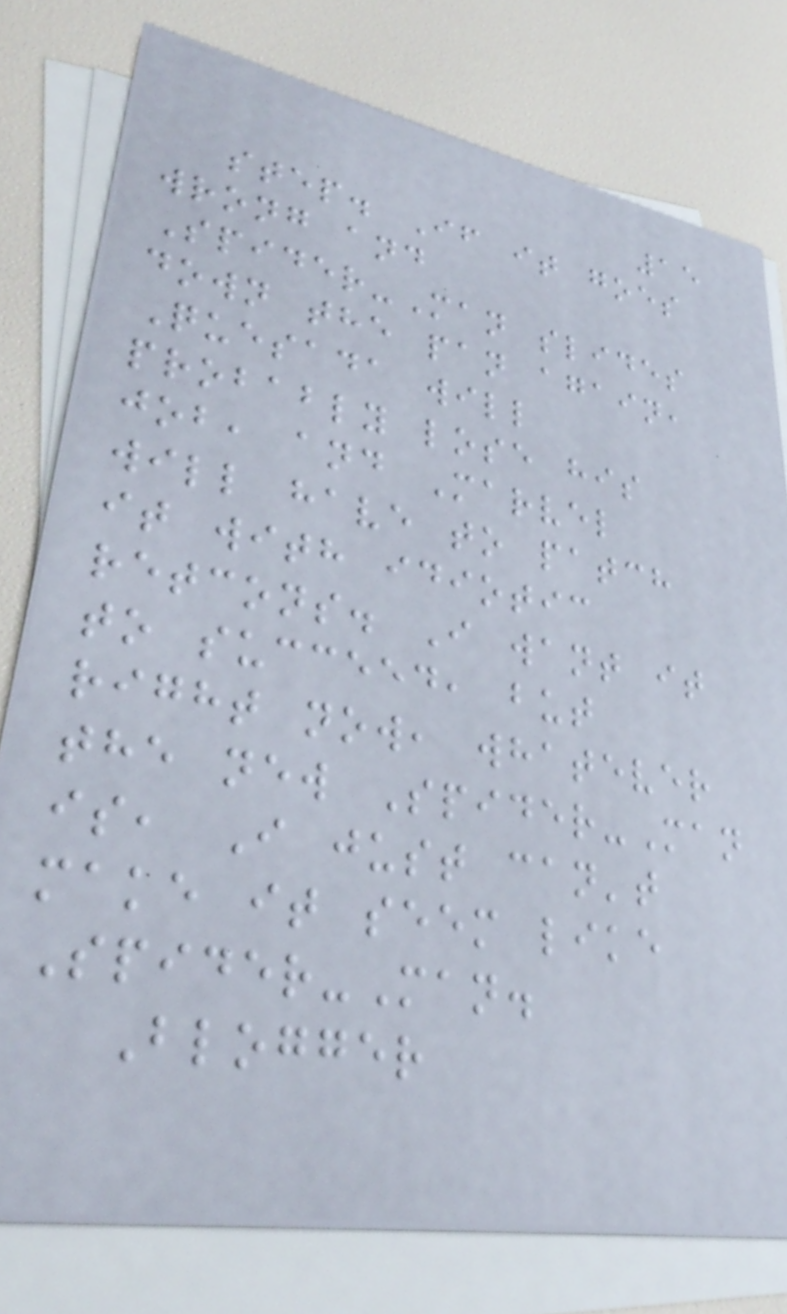15
step. If it goes
wrong and
Spider-Man slides
down the pan again,
Quesada will
probably lose his
job, and Marvel
will have to patch
it with idiotic
retcons. I want it
to succeed, but
right now, whatever
the new Spider-Man
is, I just can't
make it seem like
Spider-Man.
Blogger
